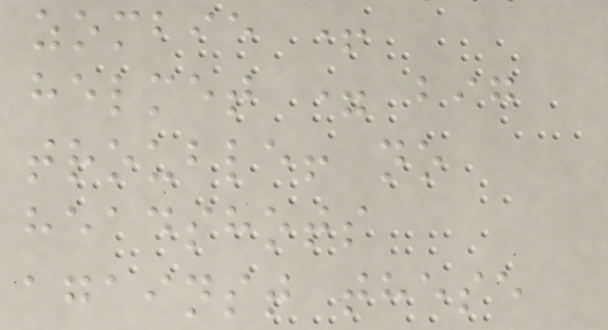zombie +
helmet = big
trouble! no
headshots
against these
